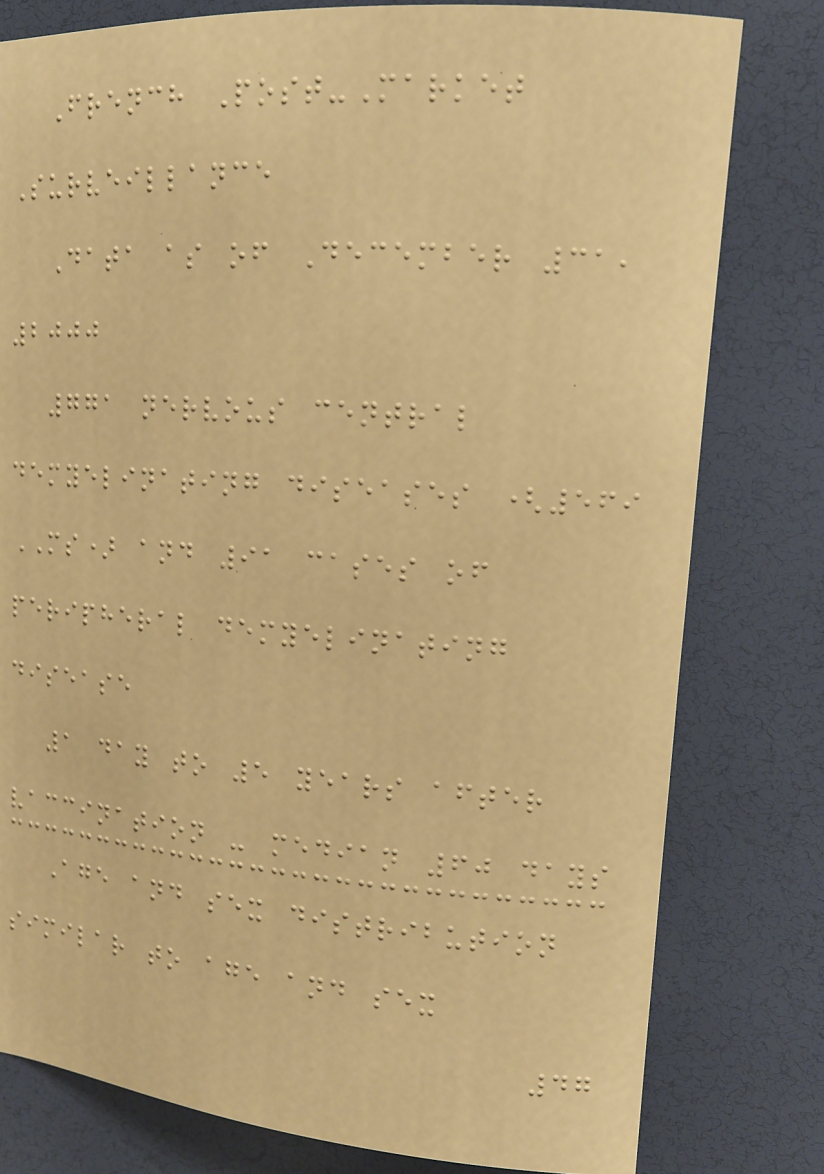French Post-Market
Surveillance
Data as of December 31,
2000
771 nervous central
demyelinating diseases (569
MS) and 91 cases of
peripheral demyelinating
disease
1 day to 5 years after
vaccination - median 60 days
Age and sex distribution
similar to age and sex
47
